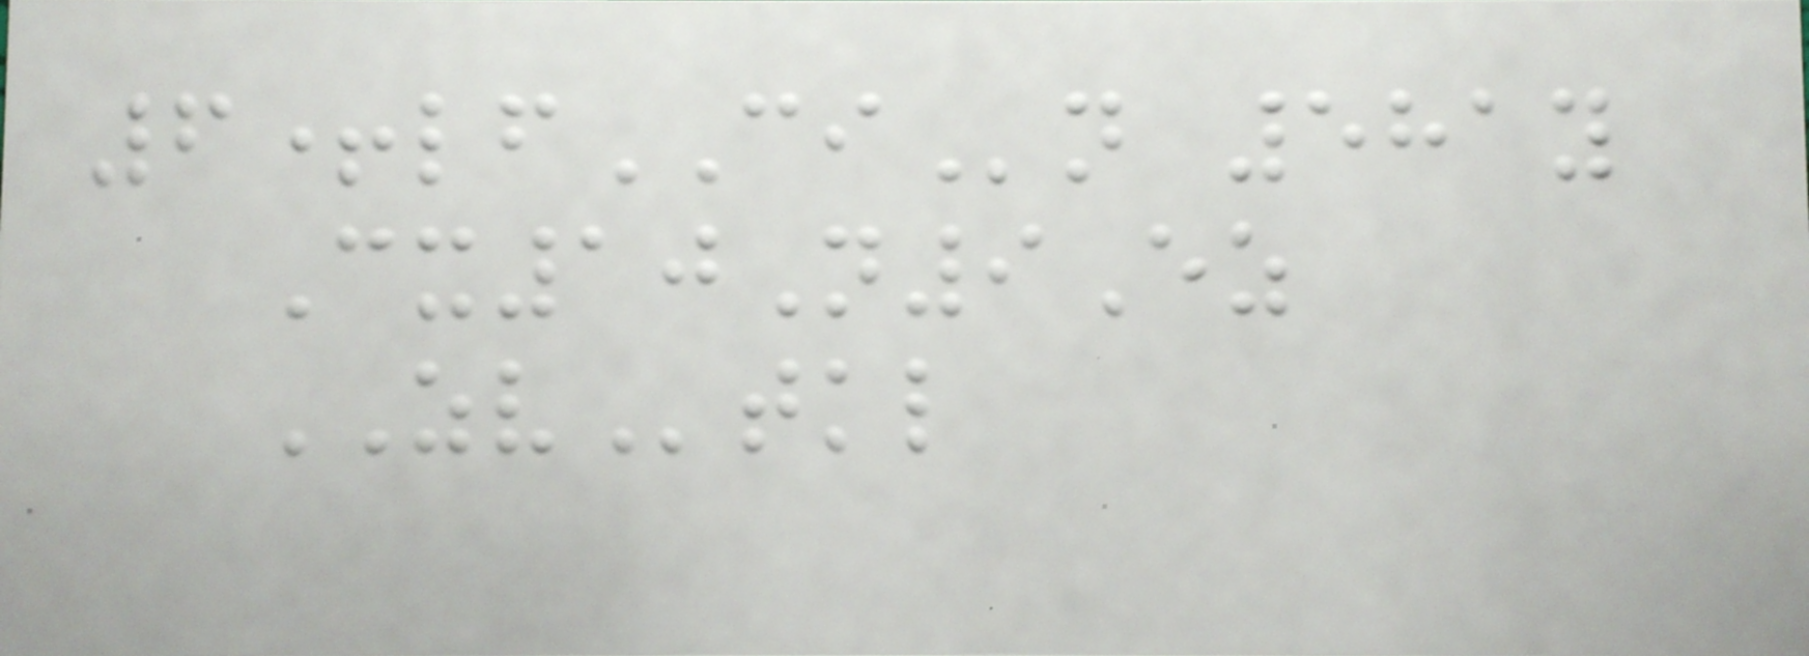6+lfCIn 581y
Cx10N9Ez
ZVtkl
